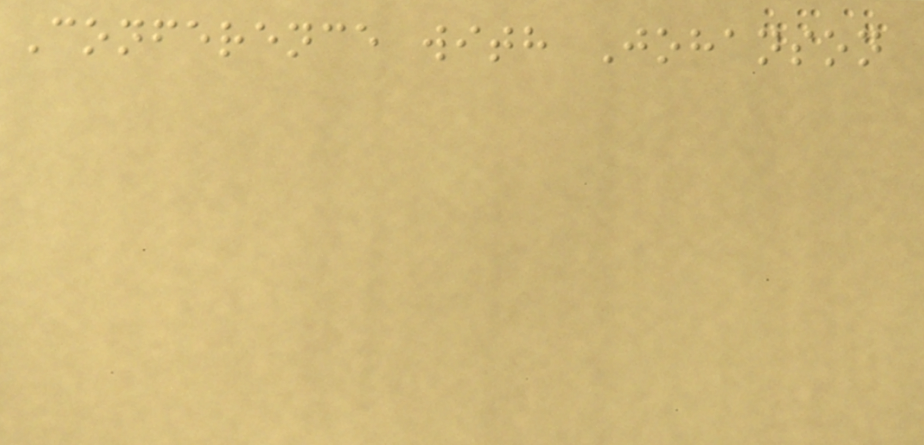Conference with Johanson
